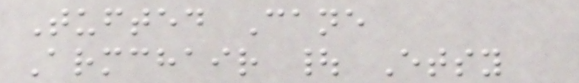Tufted Cane
Armchair | Etsy
